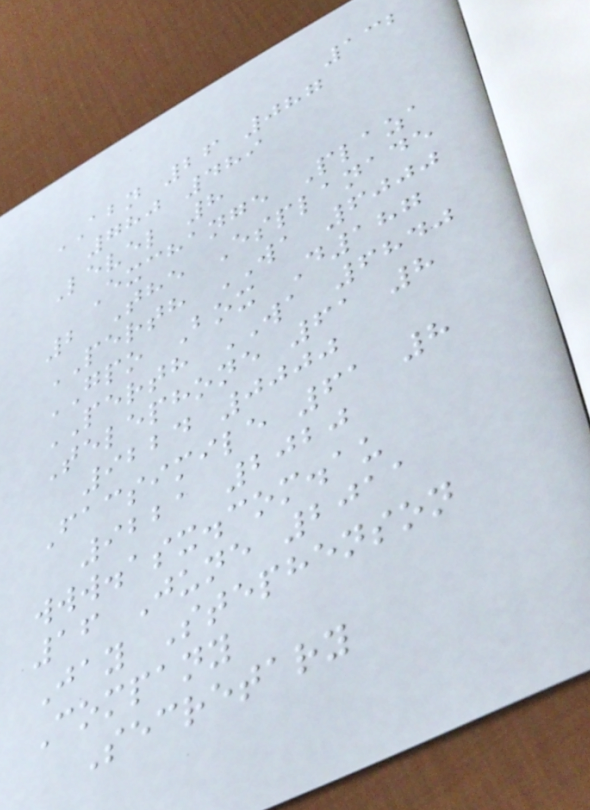132
ABN 26 087
780 489
Level 8
Exchange Plaza
2 The Esplanade
PERTH WA 6000
GPO Box D187
PERTH WA 6840
Telephone 61 8
9224 0000
Facsimile 61 8
9221 2020
www.asx.com.au
16 June 2011
Jay Stephenson
Company
Secretary
